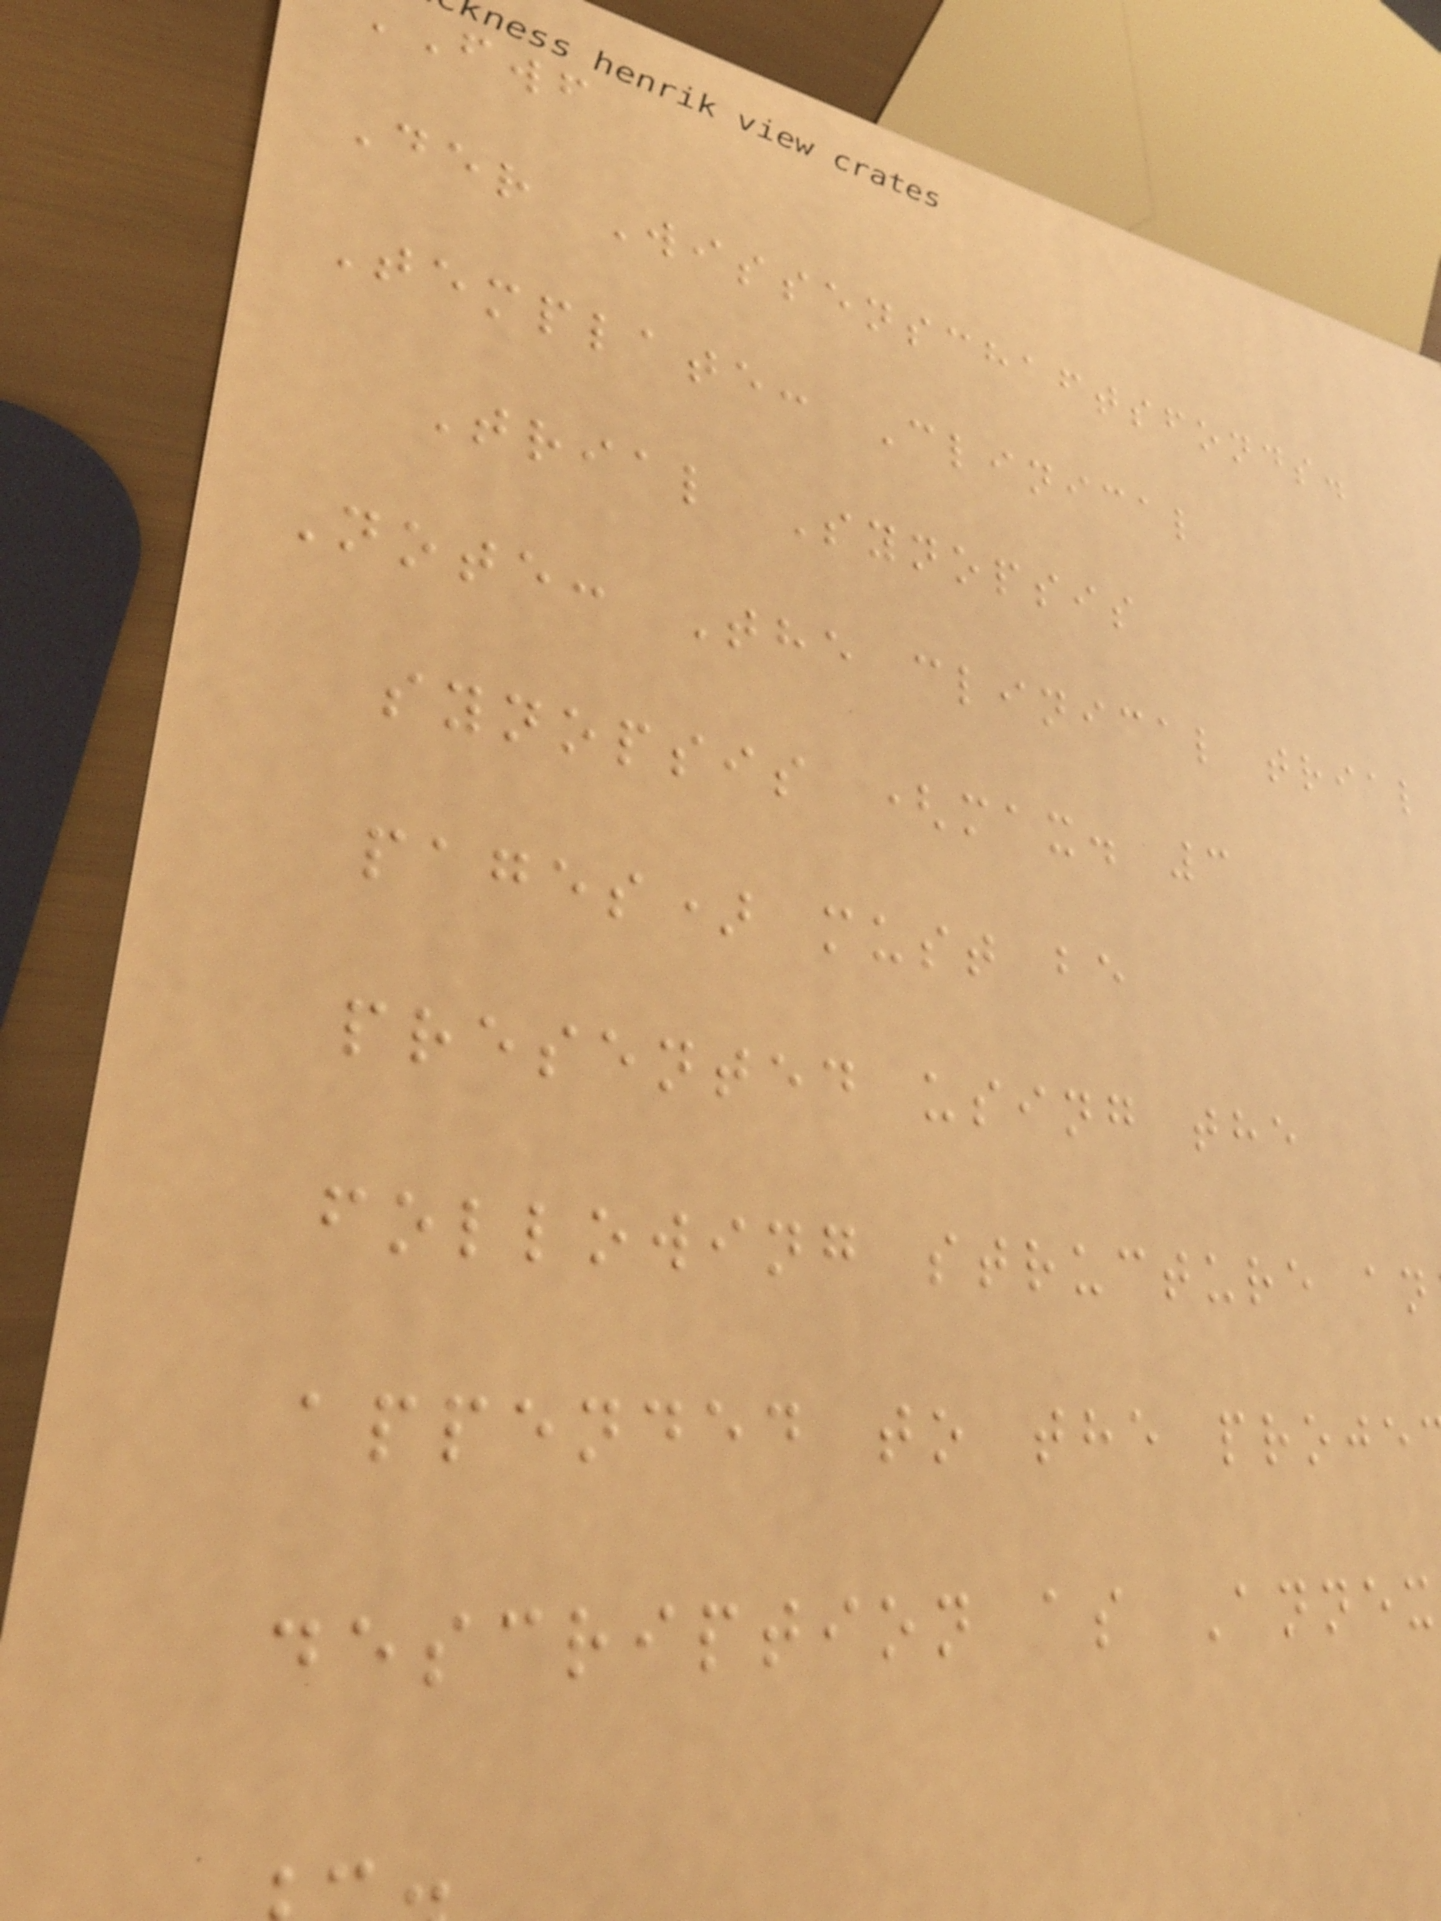Der Wissenschaftsfonds.
Template: Clinical
Trial Synopsis
Note: The clinical trial
synopsis (max. 3
pages) must be
presented using the
following structure an
appended to the proje
description as Annex
